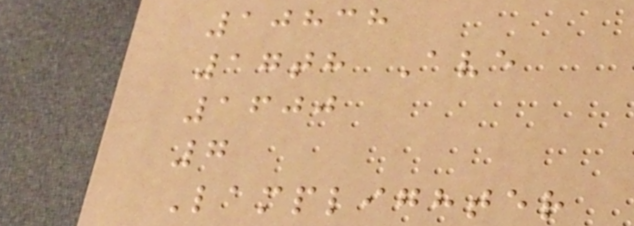10838
17th Ave
1600
7
Lamplighter
